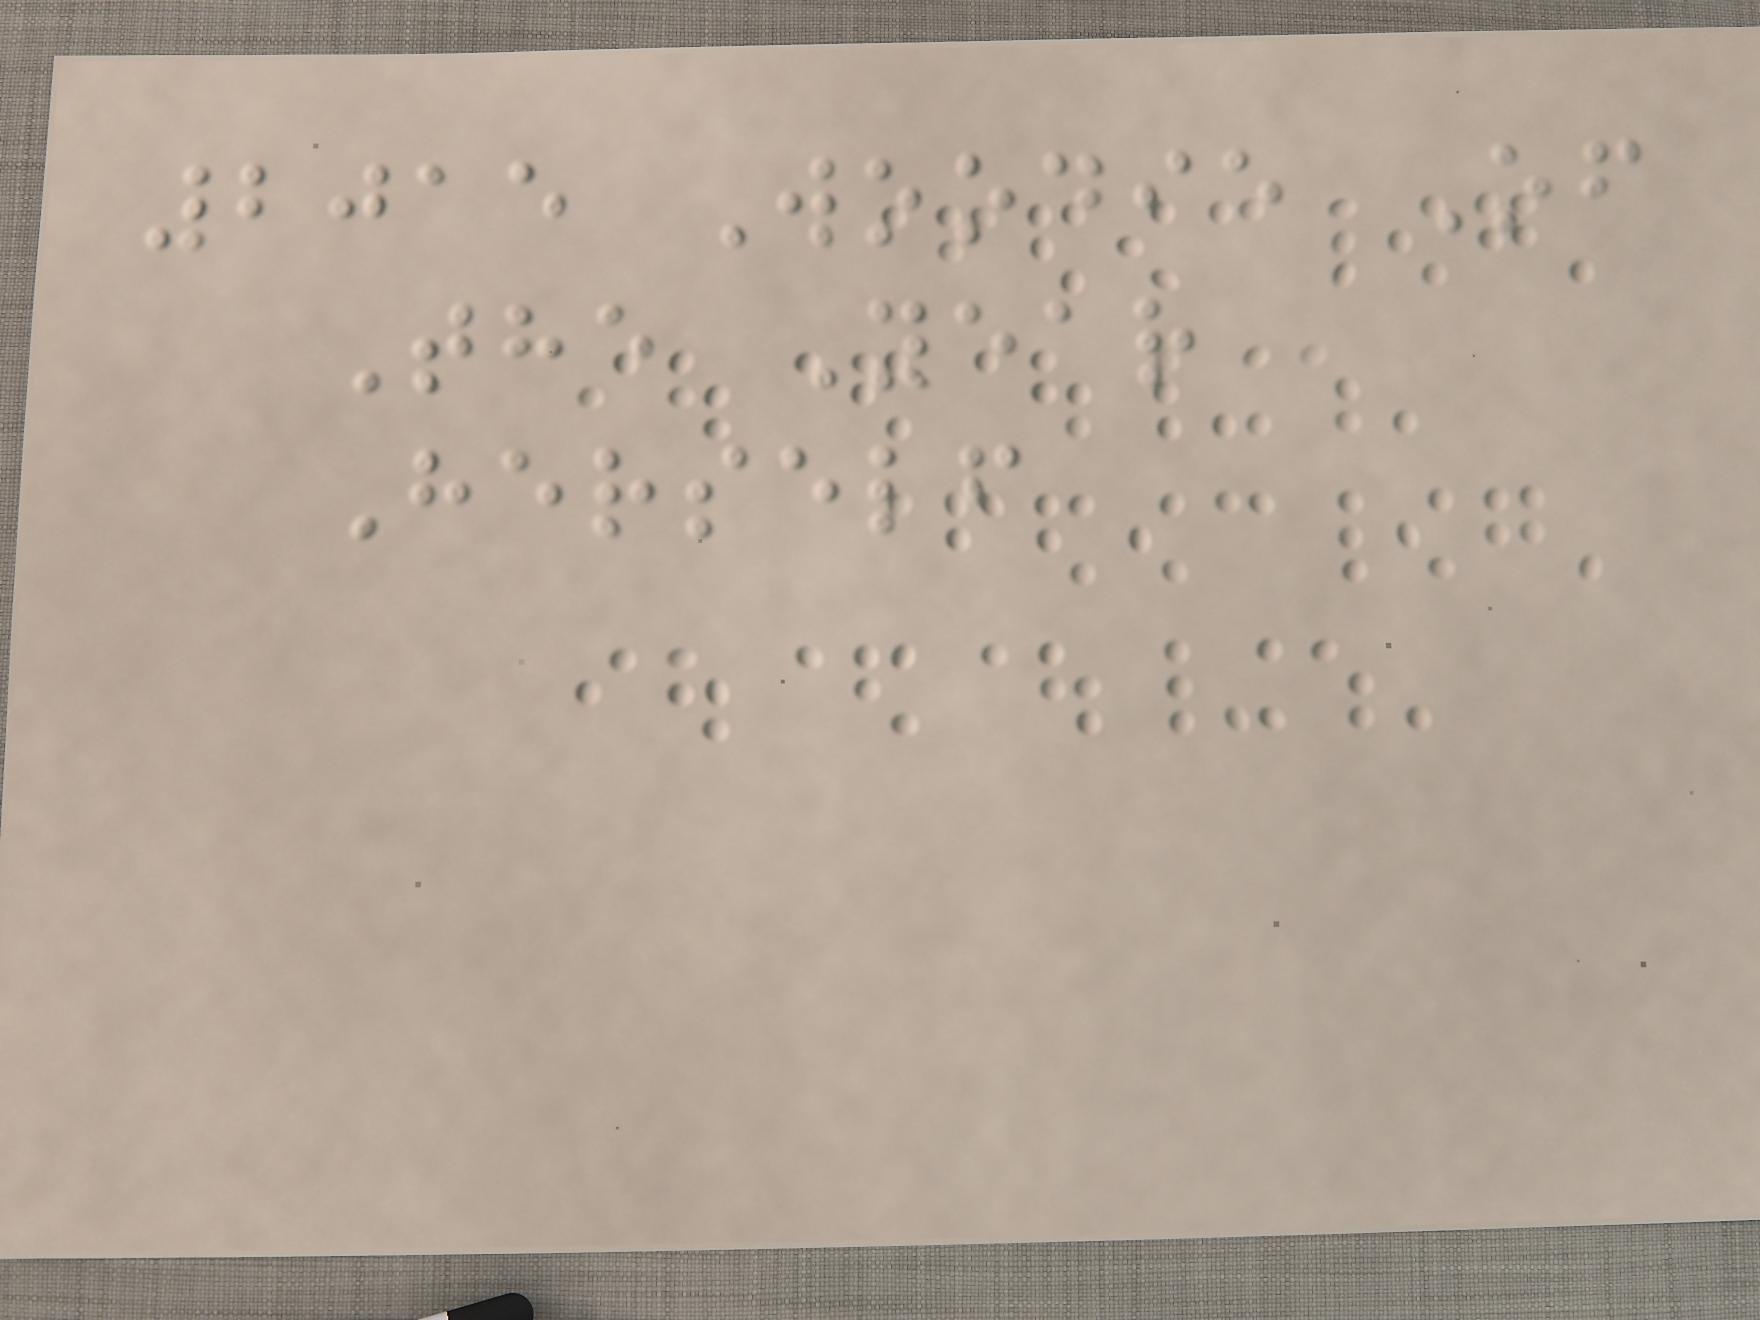2015 Woodie Of
The Year
Herself
